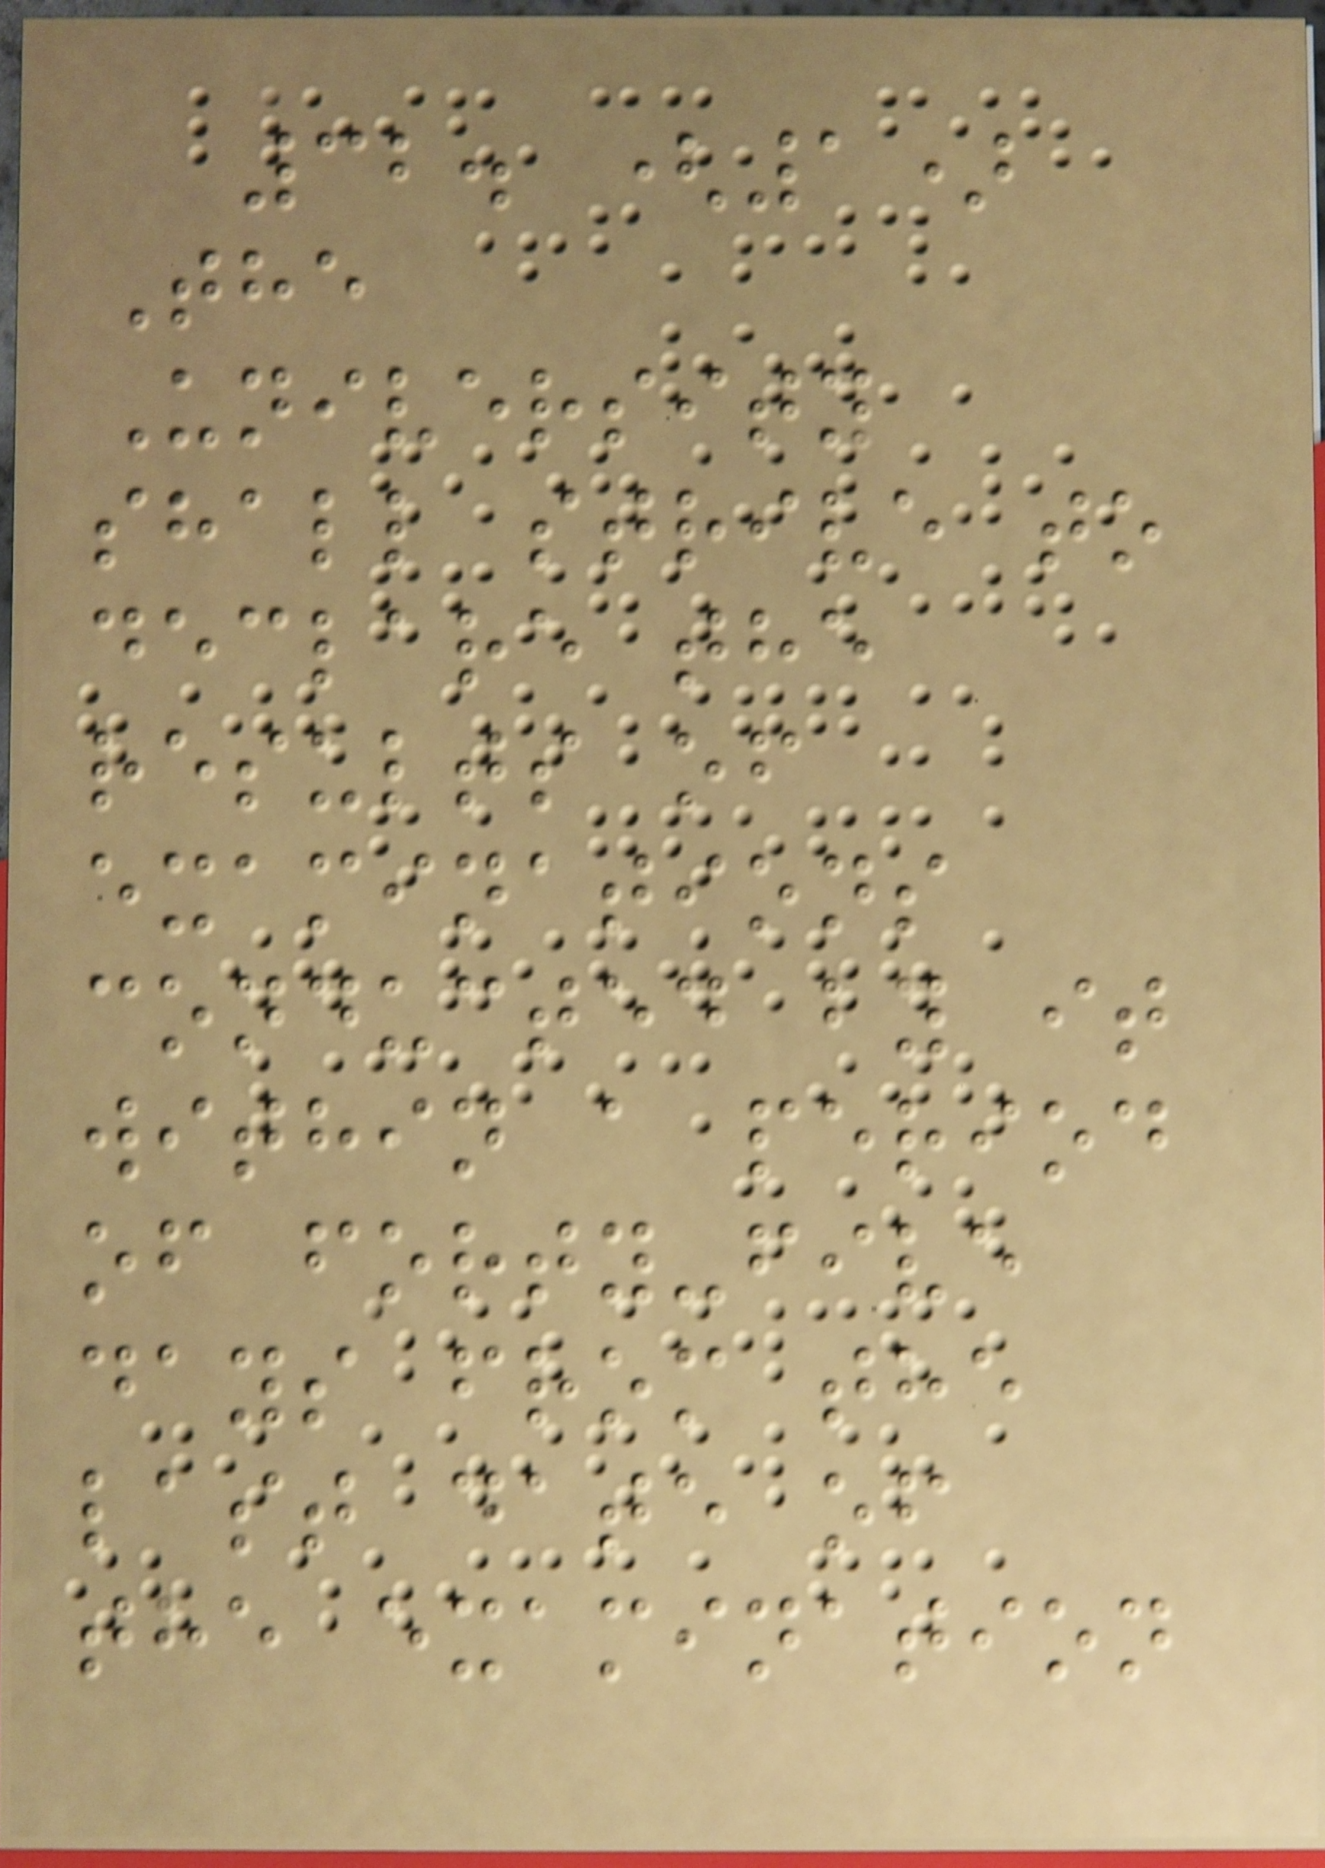32. (1)
The
University
shall strive to
declare the
results of
examinations
conducted by it
within a period
of forty-five
days from the
last date of
the examination
